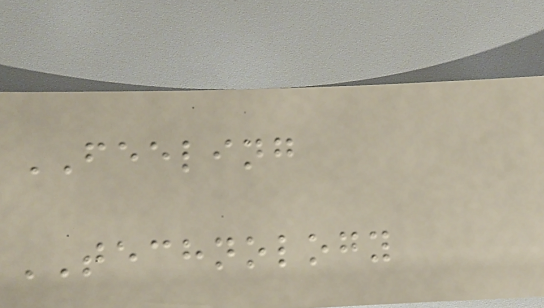FEELING
TECHNOLOGY
